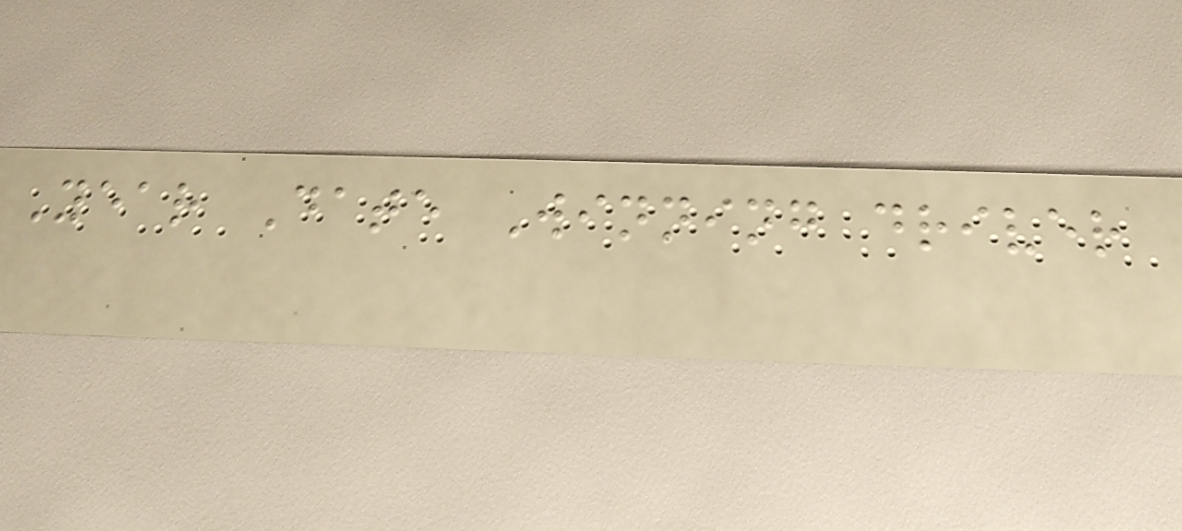Year Date Winning driver
